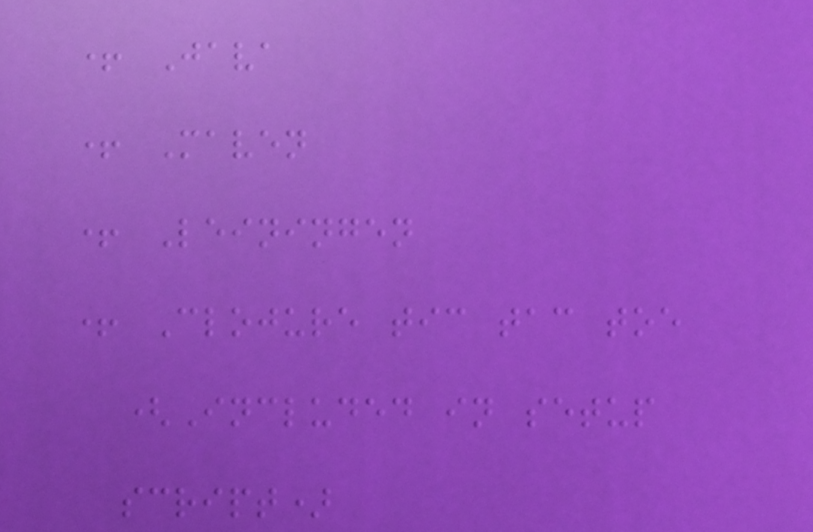+ Java
+ Maven
+ Leiningen
+ Clojure tic tac toe
(Included in setup
script)
